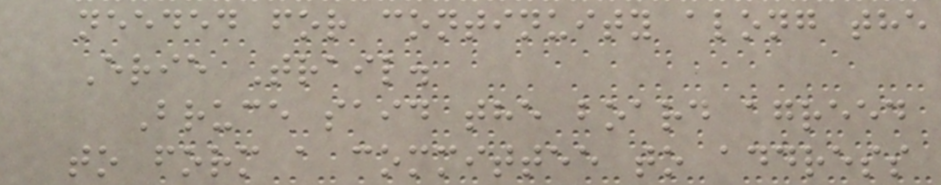needed for continuity along the
Erie Trail.
Bruce said the board agreed
to form a committee to address
